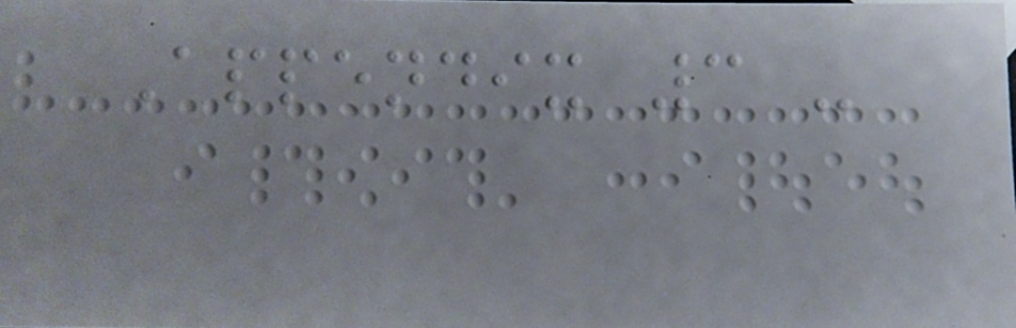Appendix 3 -
